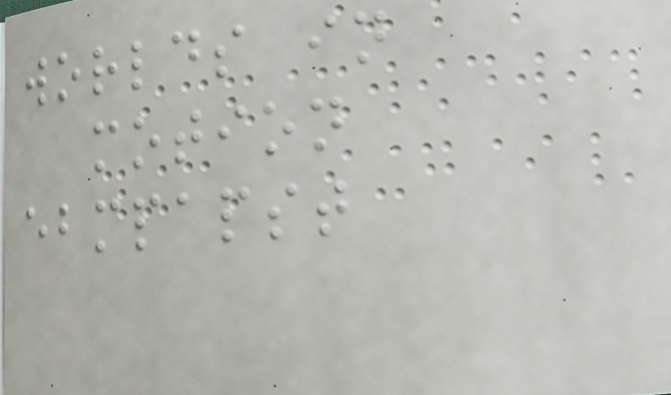worlds in
motion
ebmpapst
